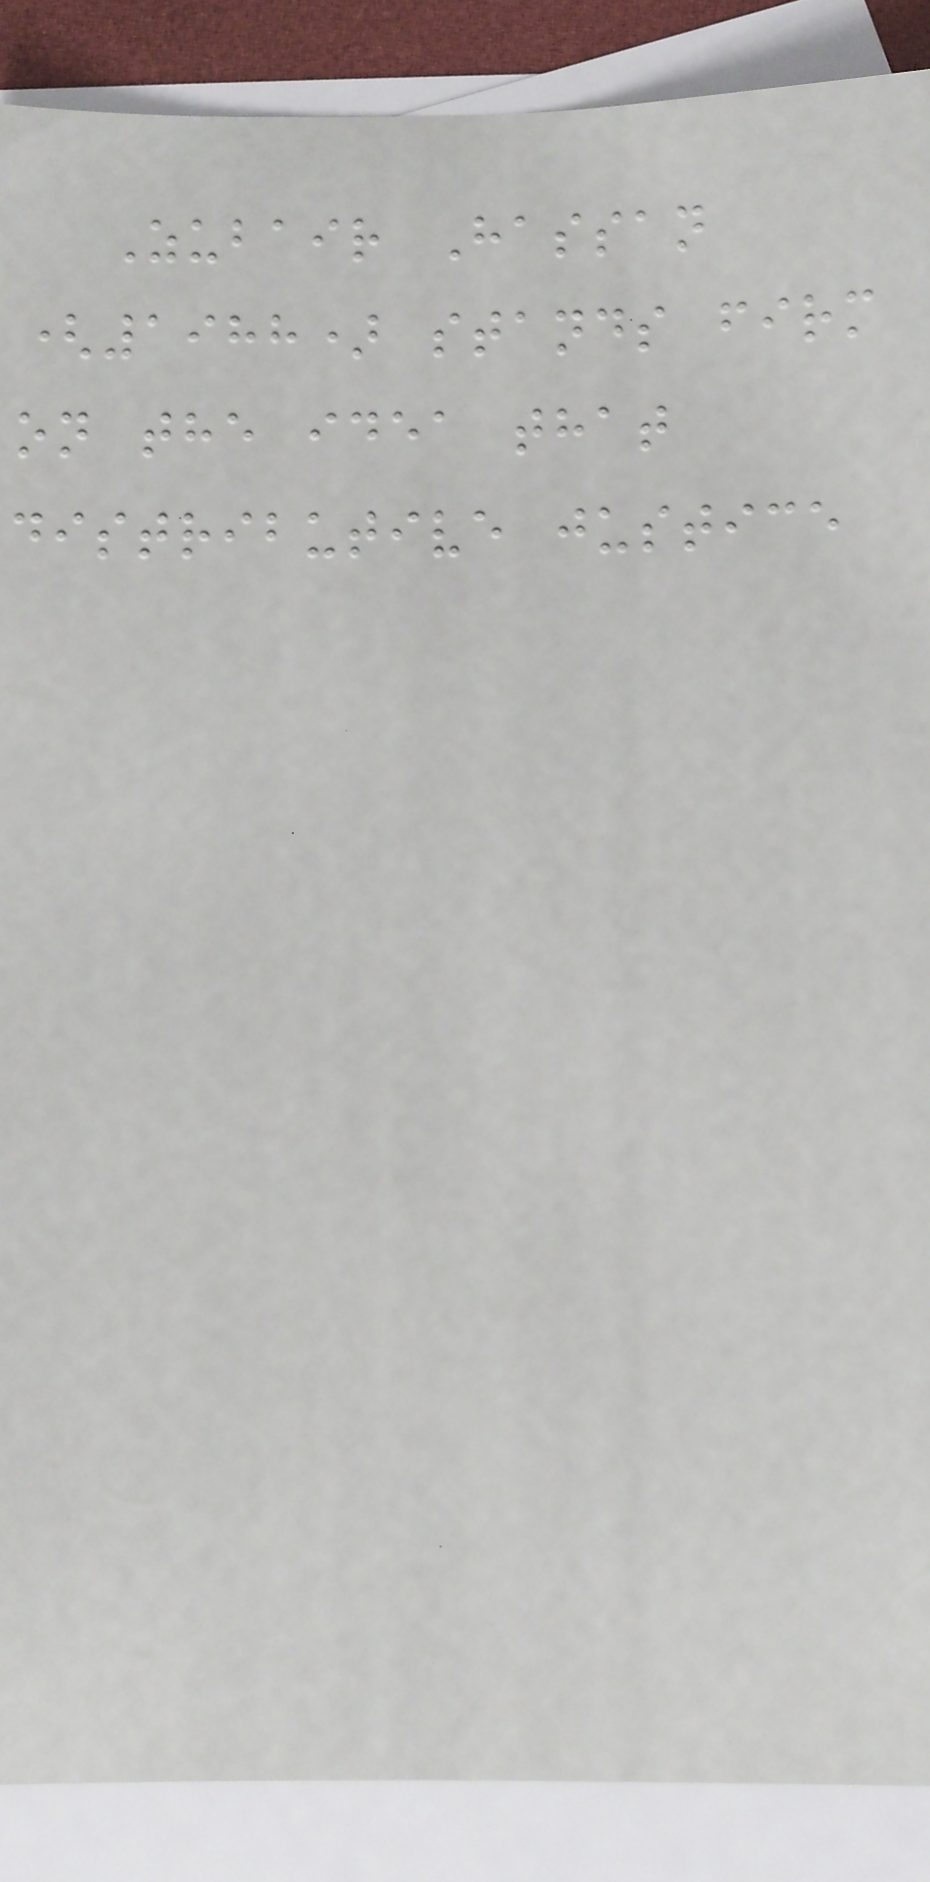Zubair Hassan
(1988) stands firm
on the idea that
distributive justice
